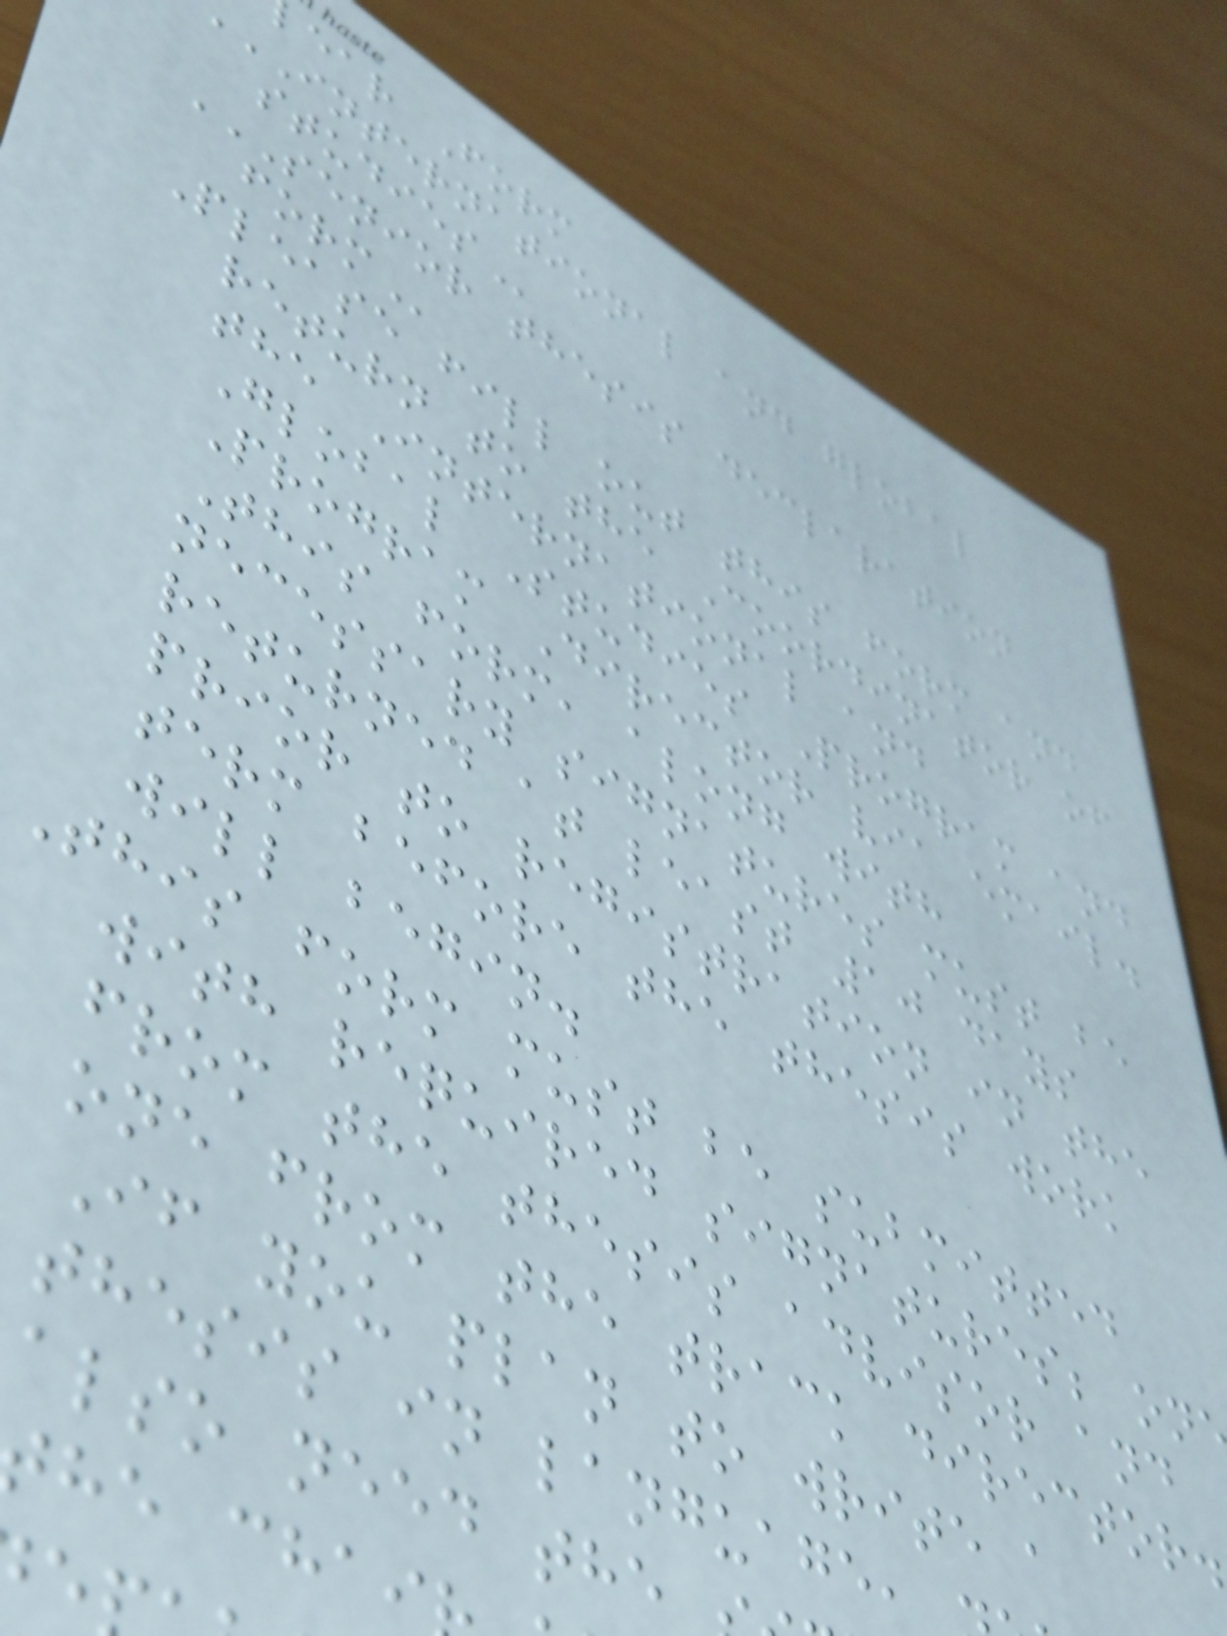ear Form
INTERNATIONAL and global
SENIOR THESIS DECLARATION
Please fill out this form and
return to the Coordinator of
the International and
Global Studies Program and
Program Director via email.
This form, along with
necessary signatures must be
returned at least 10 days
prior to registration in the
term before the thesis work
will begin.
This form must be submitted
with required signatures; on
from the thesis advisor and
one from the track director.
If you plan to write a
thesis in language,
also need the
he chai
